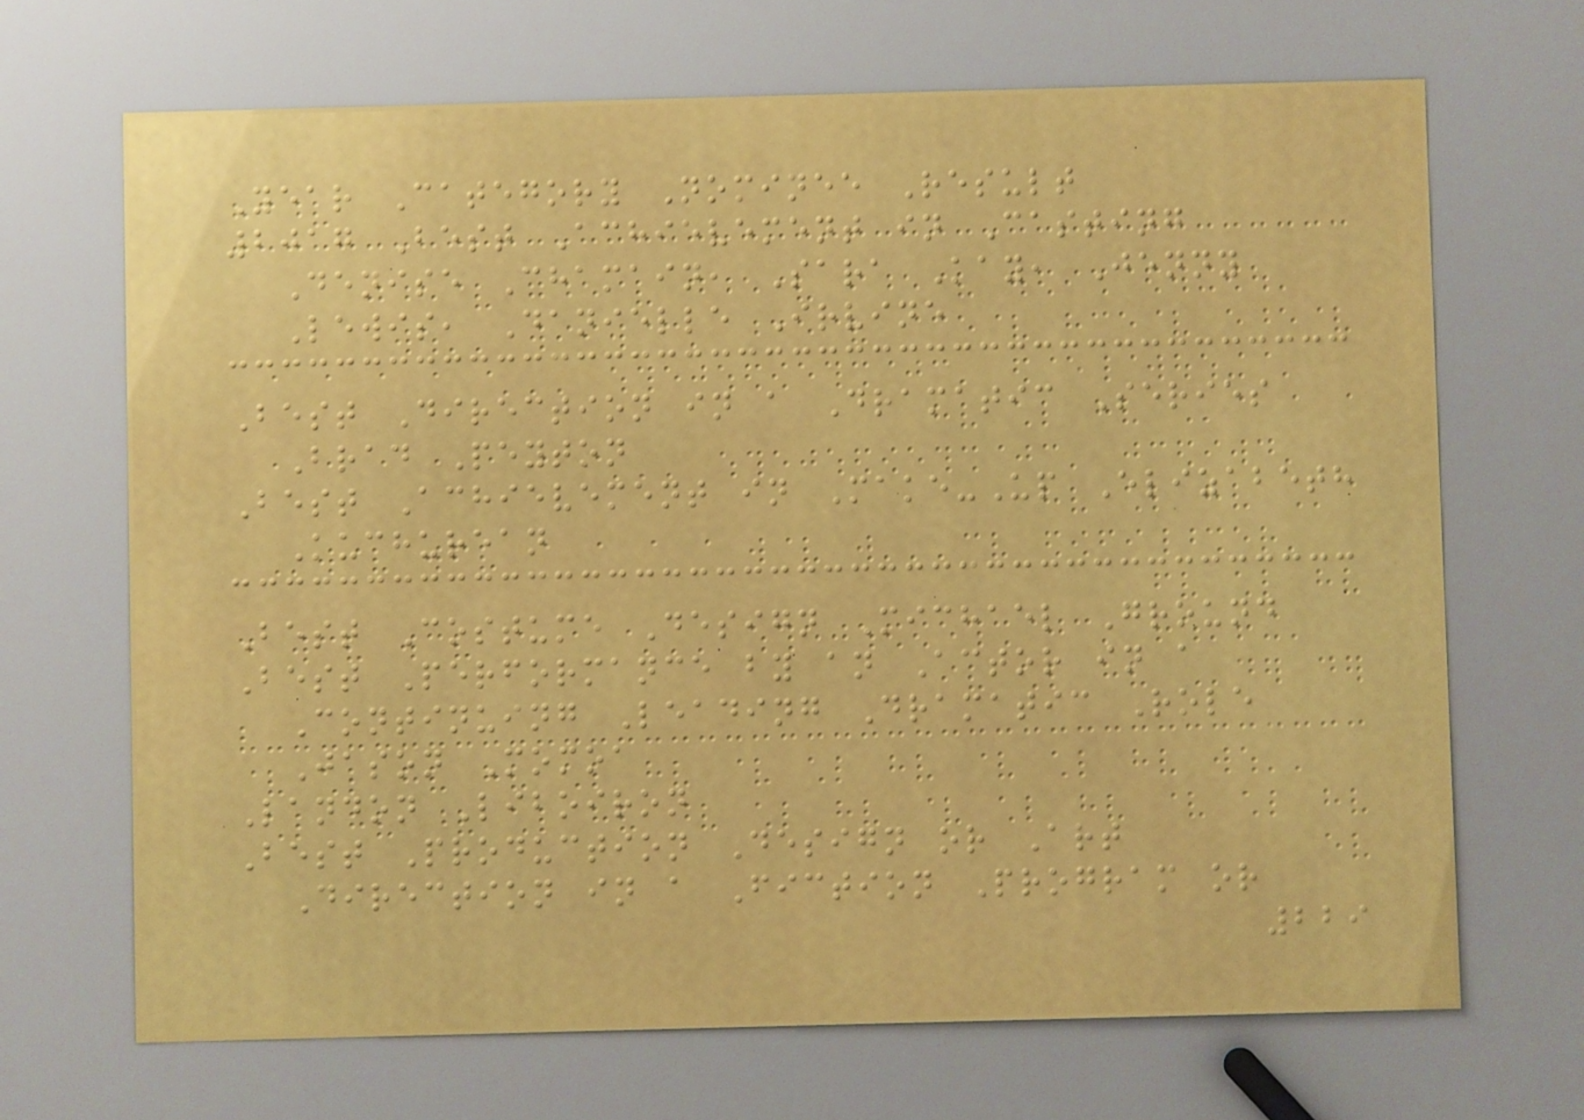Year Category Nominee Result
2017 Best Achievement in Casting
Denise Chamain, Sara Kay, Jenny
Lewis, Danielle Irvine
Best Direction in a Dramatic Series
Brad Peyton
Best Achievement in Make-Up Elizabeth
Kuchurean
Best Costume Design Michael Ground
Best Performance by an Actor in a
Continuing Leading Dramatic Role
Jason Momoa
Landon Liboiron
Best Production Design or Art
Direction in a Fiction Program or
229
